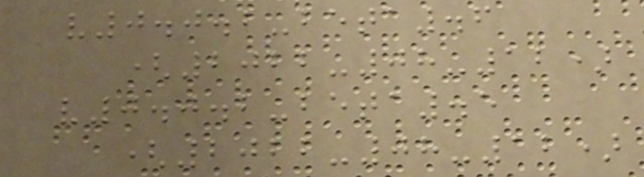v0.0.2-beta.6
(2022-08-12)
v0.0.2-beta.5
(2022-08-12)
